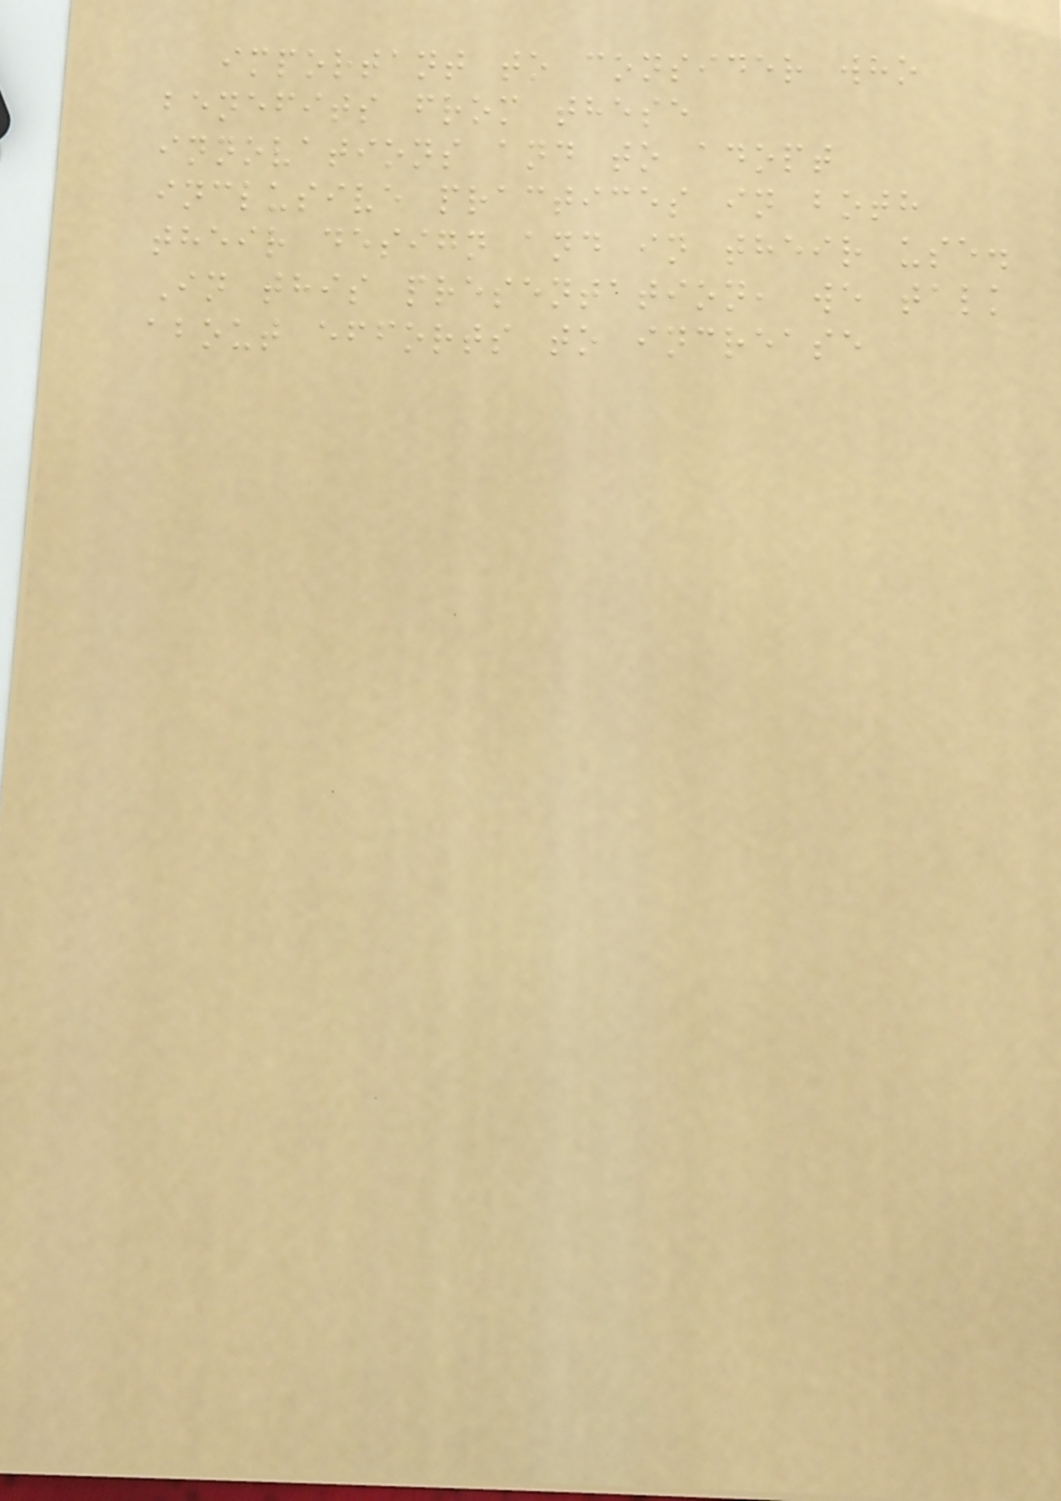important to consider who
benefits from these
innovations and to adopt
inclusive practices in both
their design and in their use.
In this presentation, we talk
about efforts to increase
